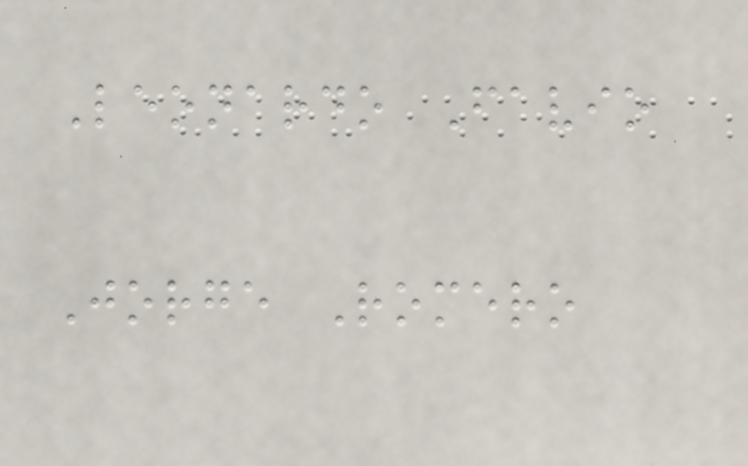Leonardo Favio
Jorge Romero
